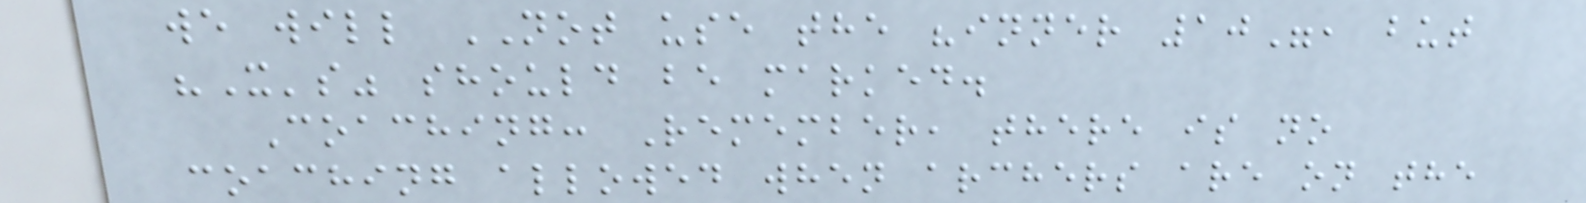we will NOT use the "inner 10", but
"X's" should be marked.
Coaching: Remember, there is no
coaching allowed when archers are on the
